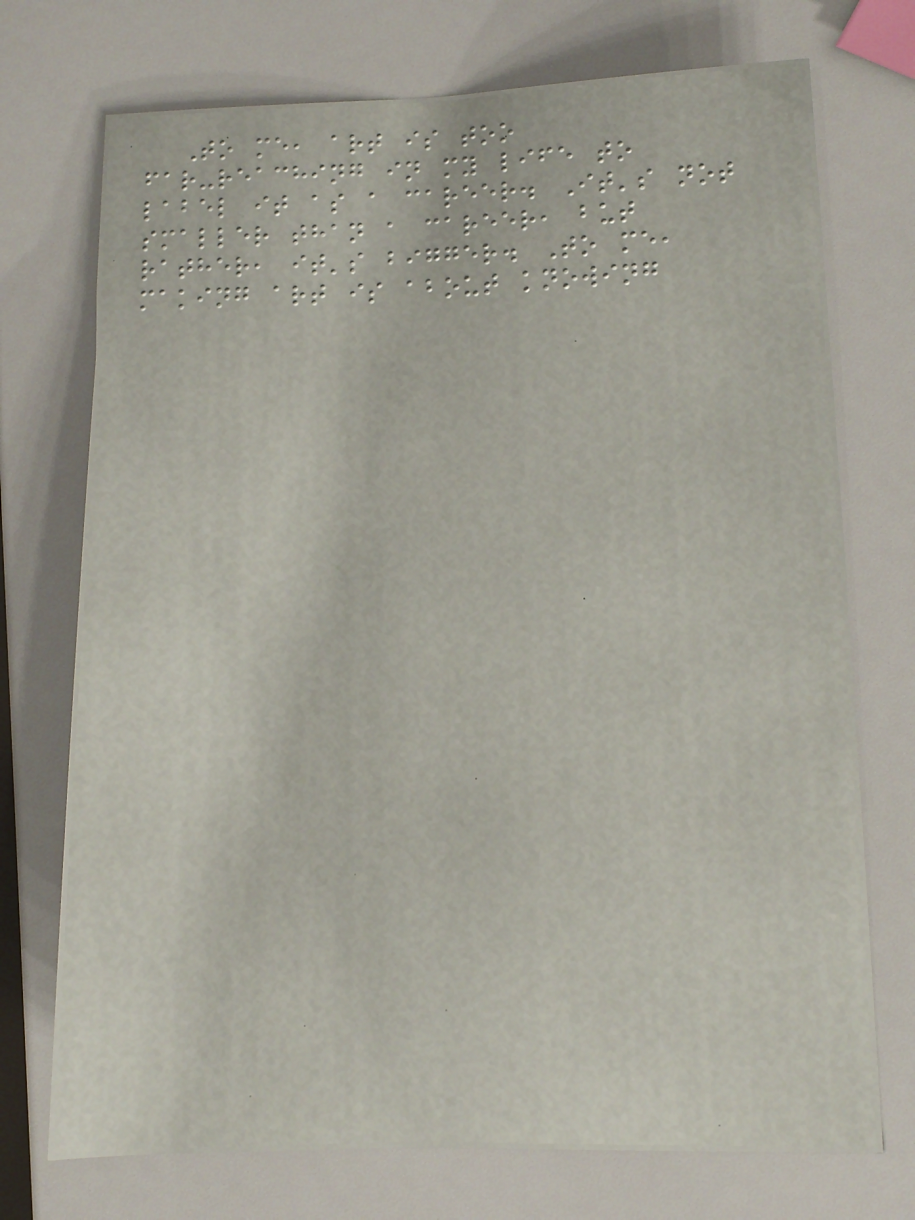To me, art is too
far-reaching in my life to
label it as a career. It's not
smaller than a career, but
rather, it's bigger. To me,
making art is about knowing
